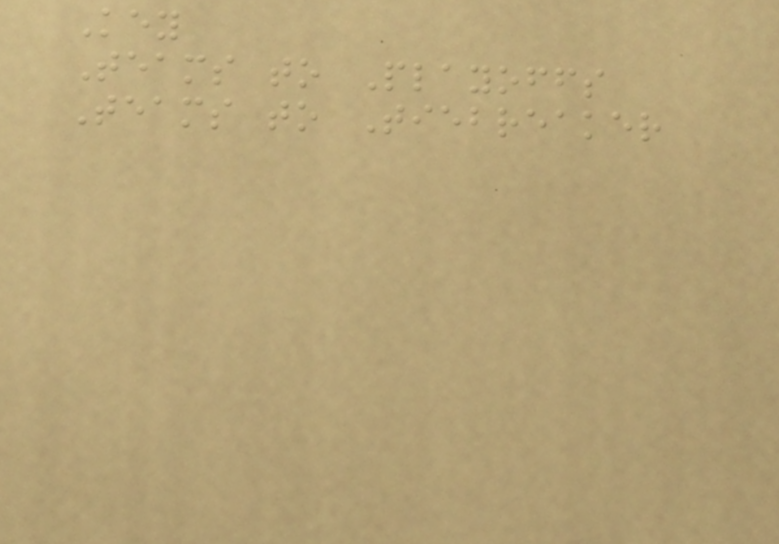Key
Teams to Playoffs
Teams to Tiebreaker
